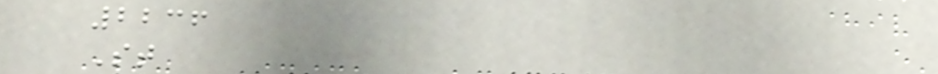2236
St
